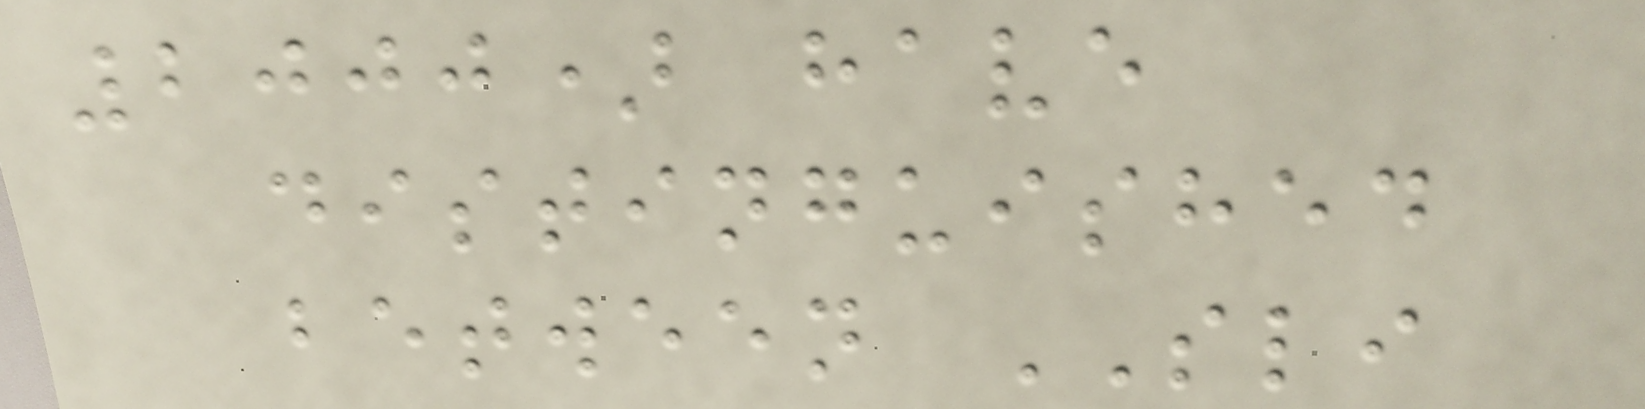2000) have
distinguished
between SLI
